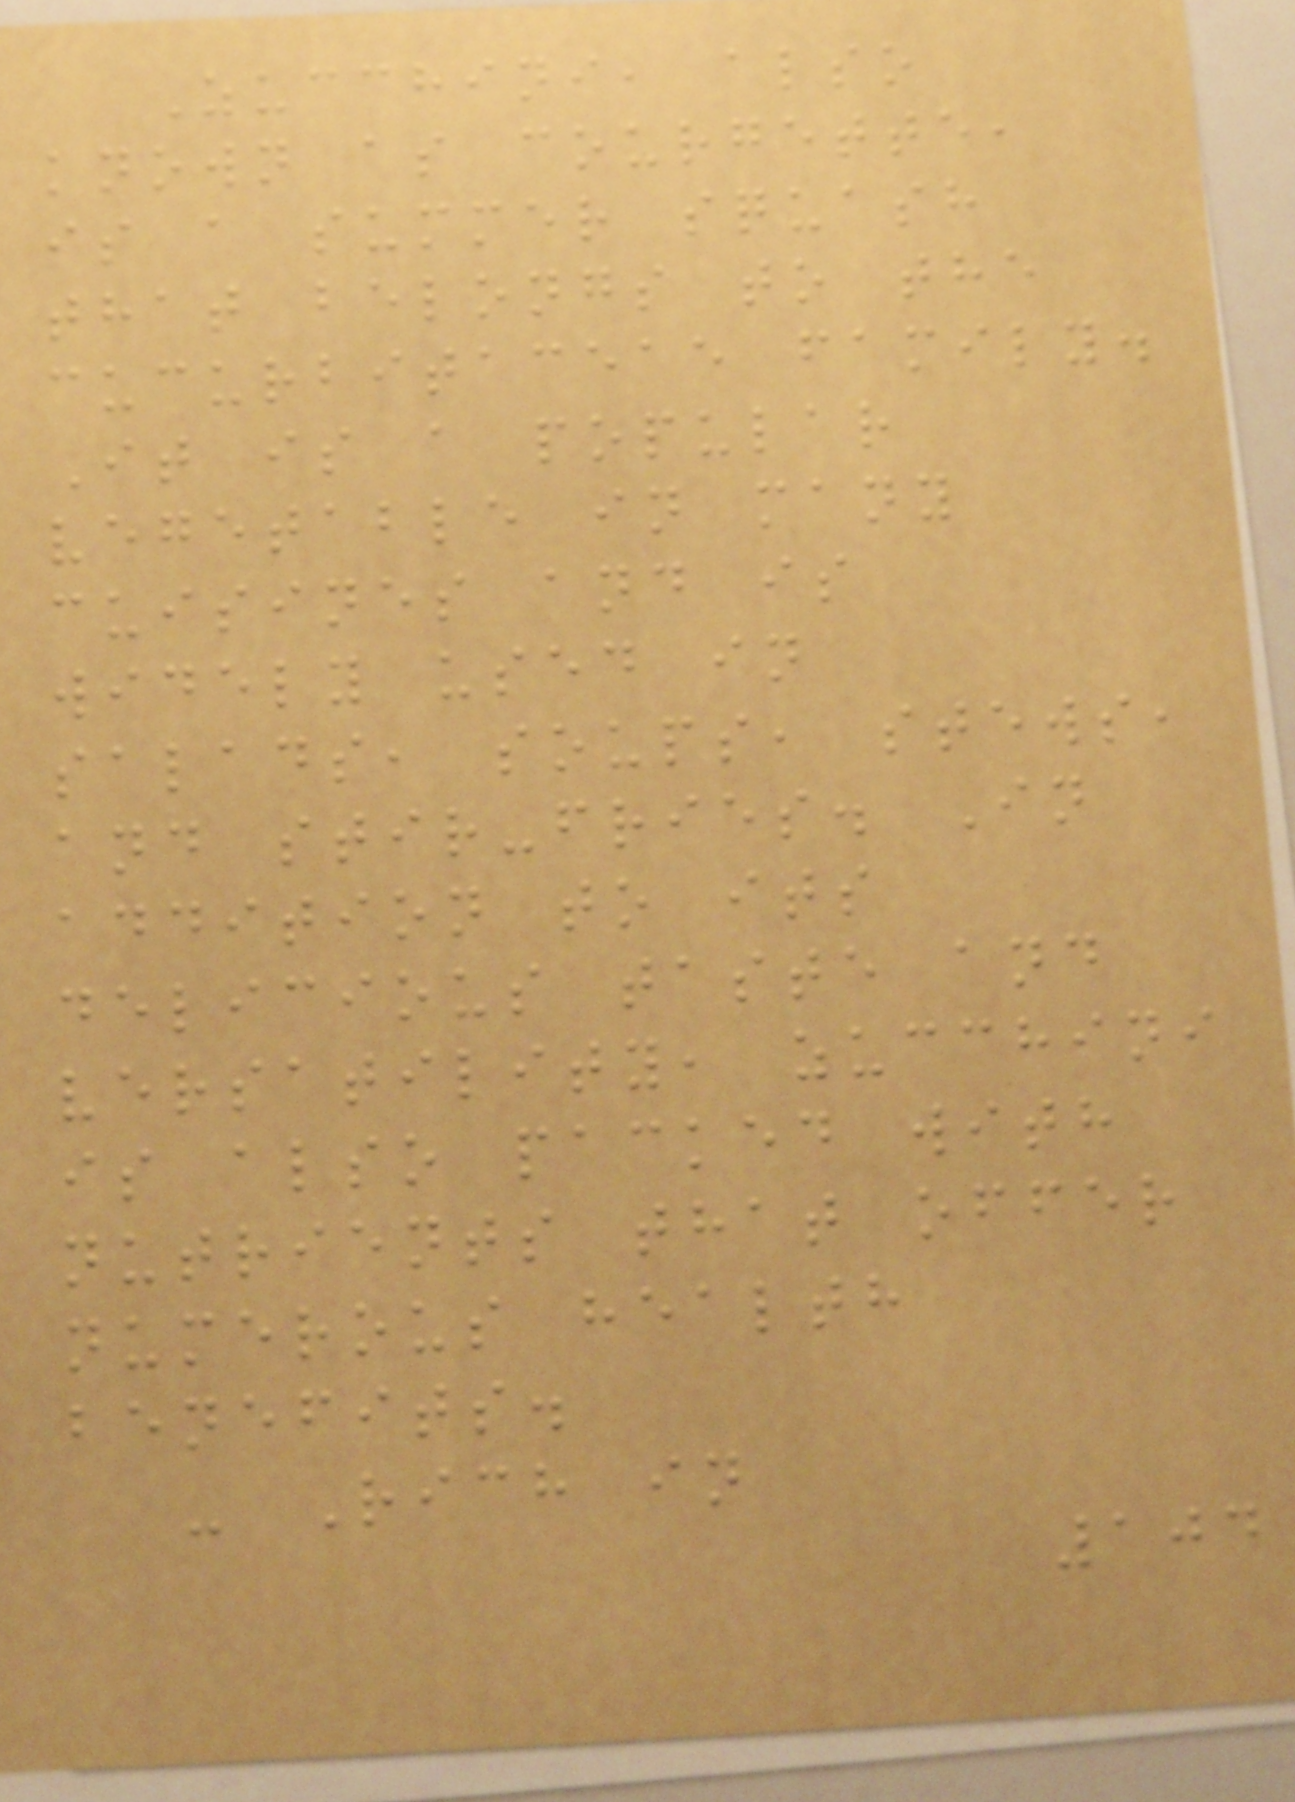Zucchini, also
known as courgette,
is a summer squash
that belongs to the
cucurbitaceae family.
It is a popular
vegetable in many
cuisines and is
widely used in
salads, soups, stews,
and stir-fries. In
addition to its
delicious taste and
versatility, zucchini
is also packed with
nutrients that offer
numerous health
benefits.
- Rich in
104
